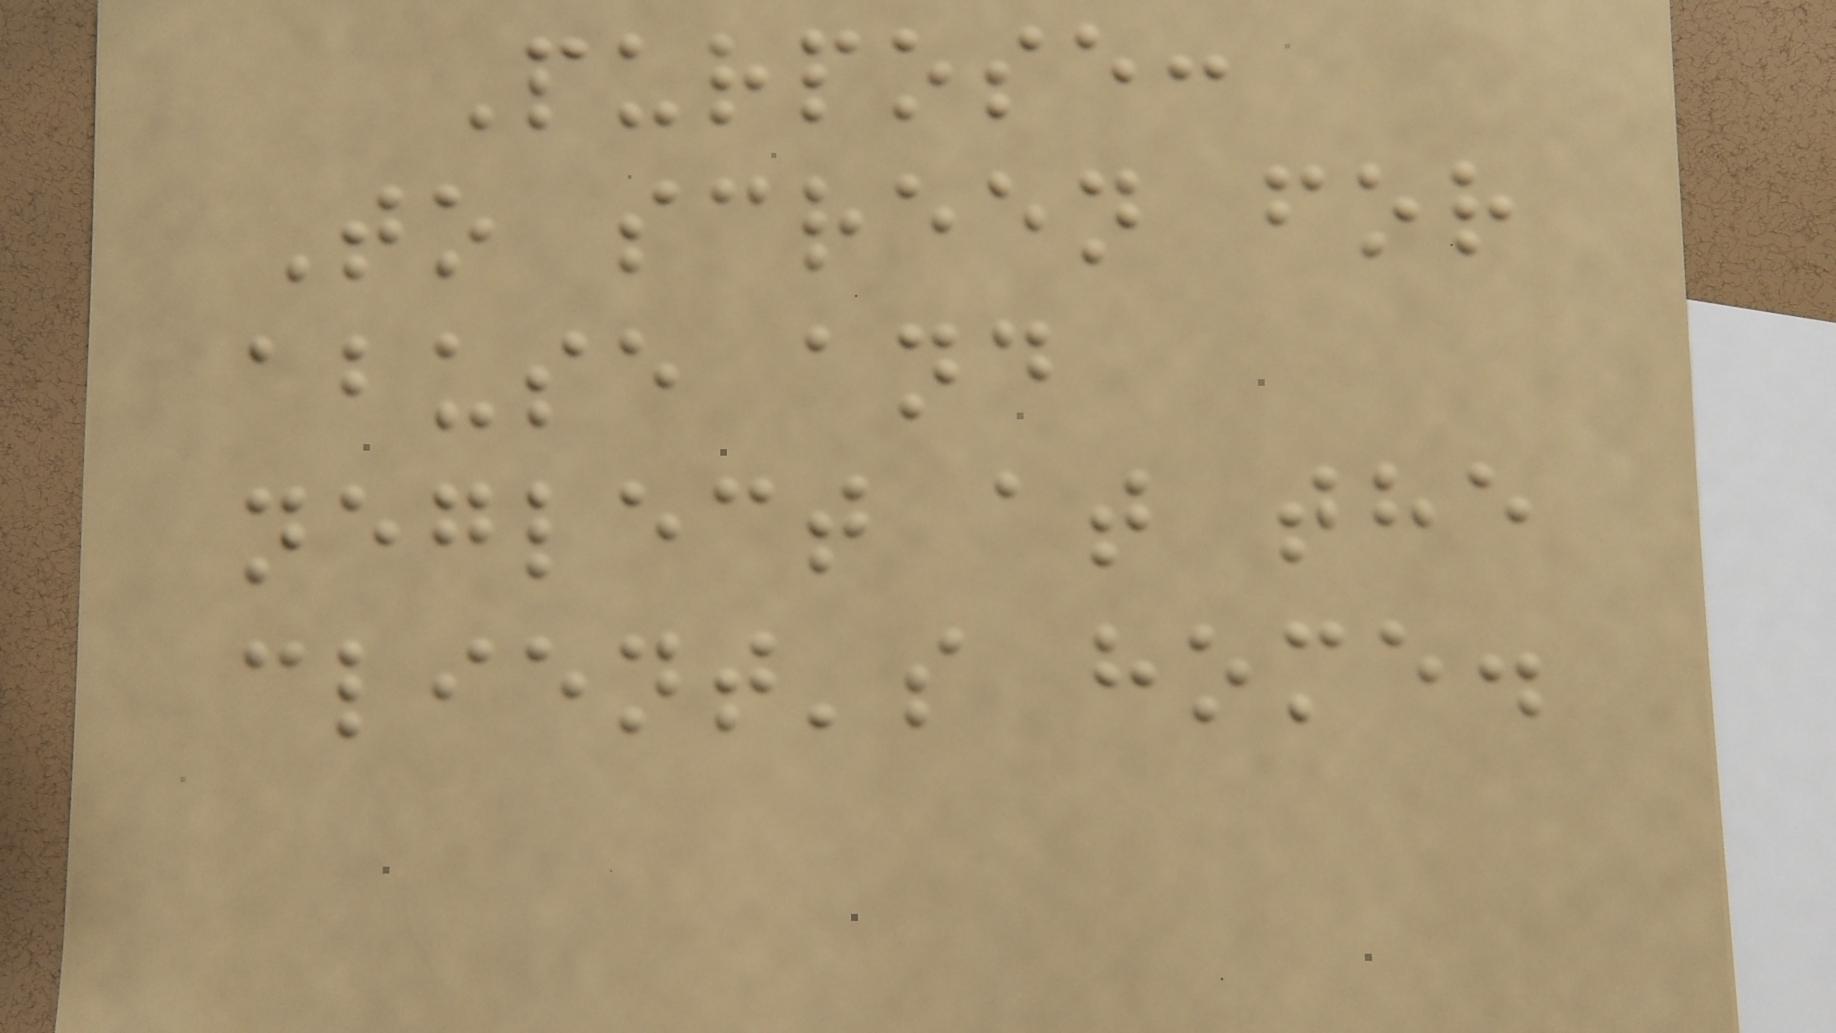Purpose:
To screen for
abuse and
neglect at the
client's home.
